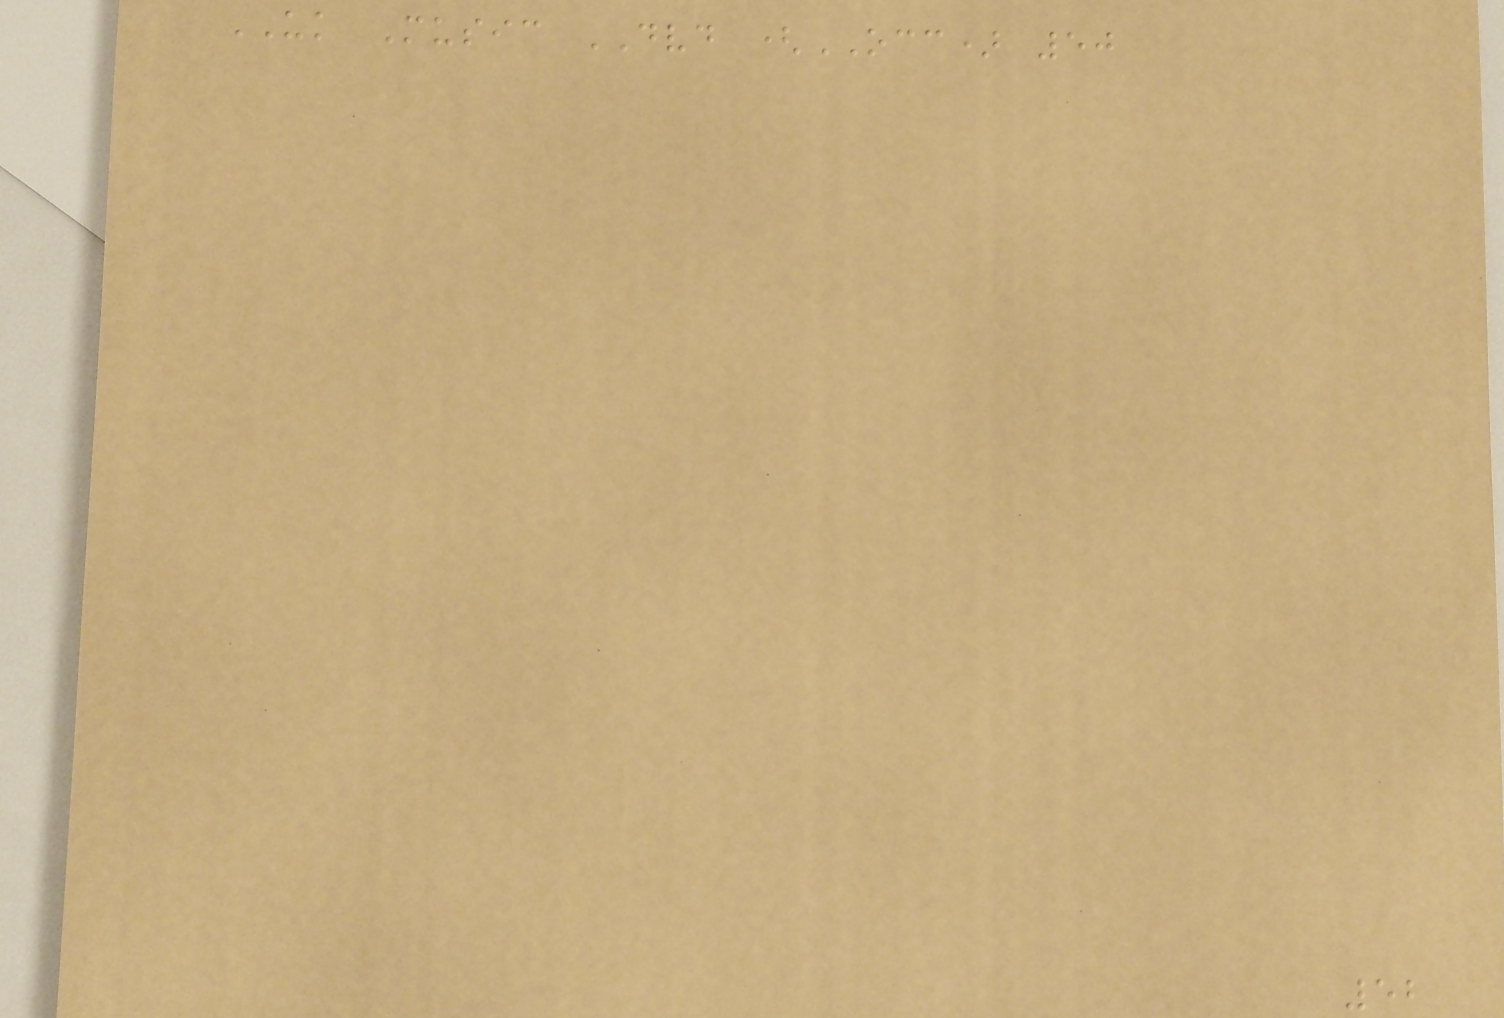UK Music DVD (OCC) 50
52
